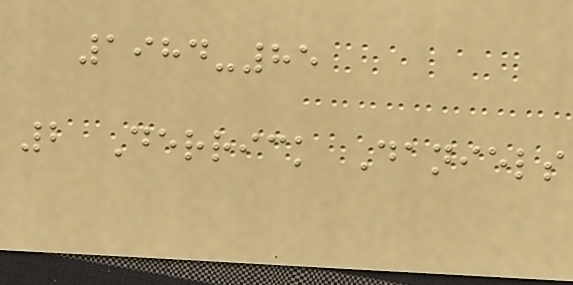1984-85
2 Derrick Daniels
